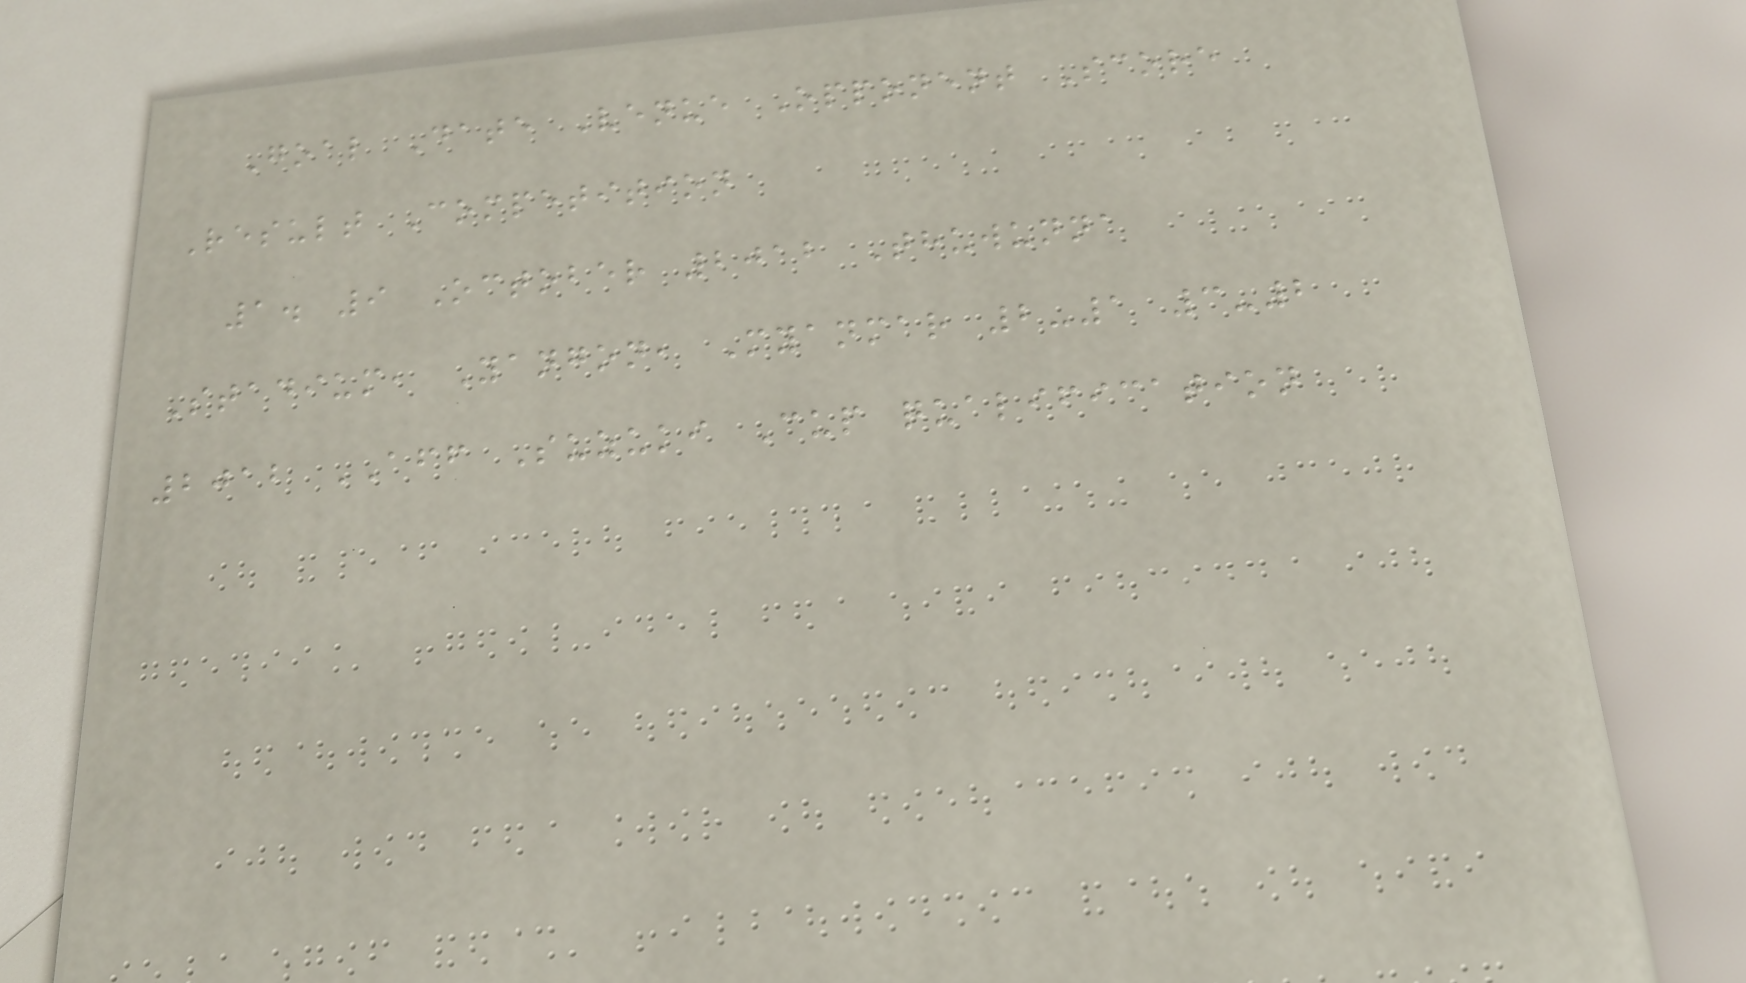Goal Date Venue Opponent Score
Result Competition
1. 9 October 2012 Thuwunna
Stadium, Yangon, Myanmar 2-1 3-2
2012 AFF Suzuki Cup qualification
